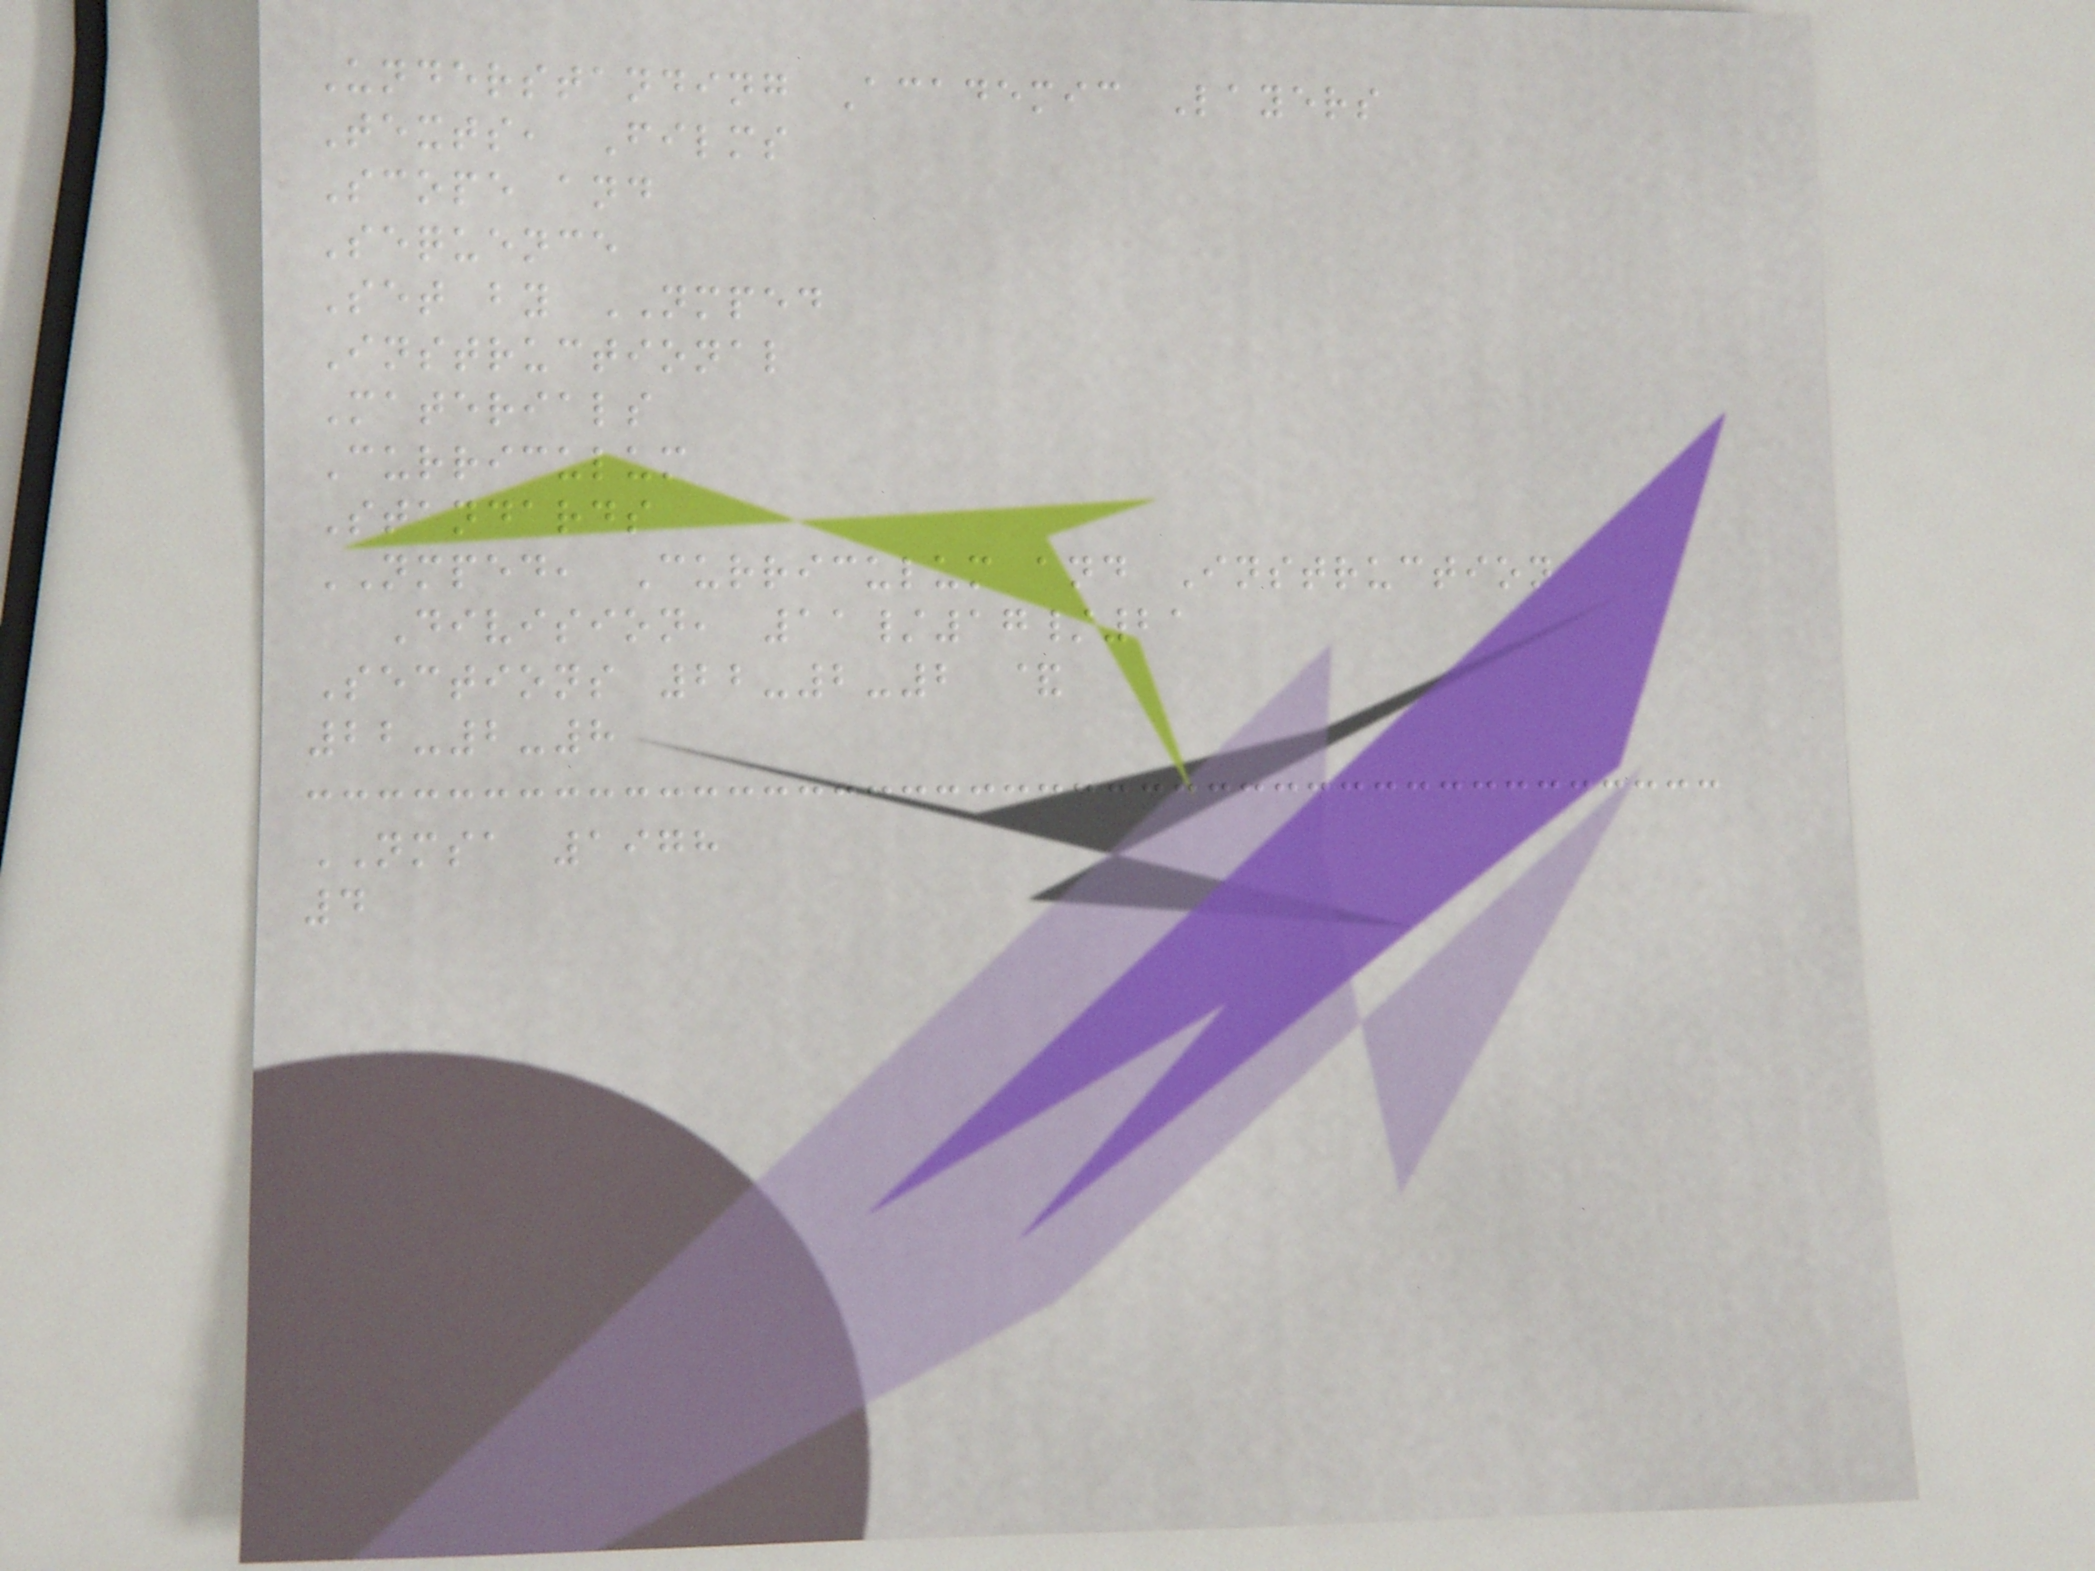Understanding Academic Layers
Texts, Films
Scope and
Sequence
Set by NMPED
Instructional
Materials
Curriculum
Standards
NMPED, Curriculum and Instruction
Division, 11/17/21
Sections 22-2-2 &
22-2-8
NMSA 1978
4
